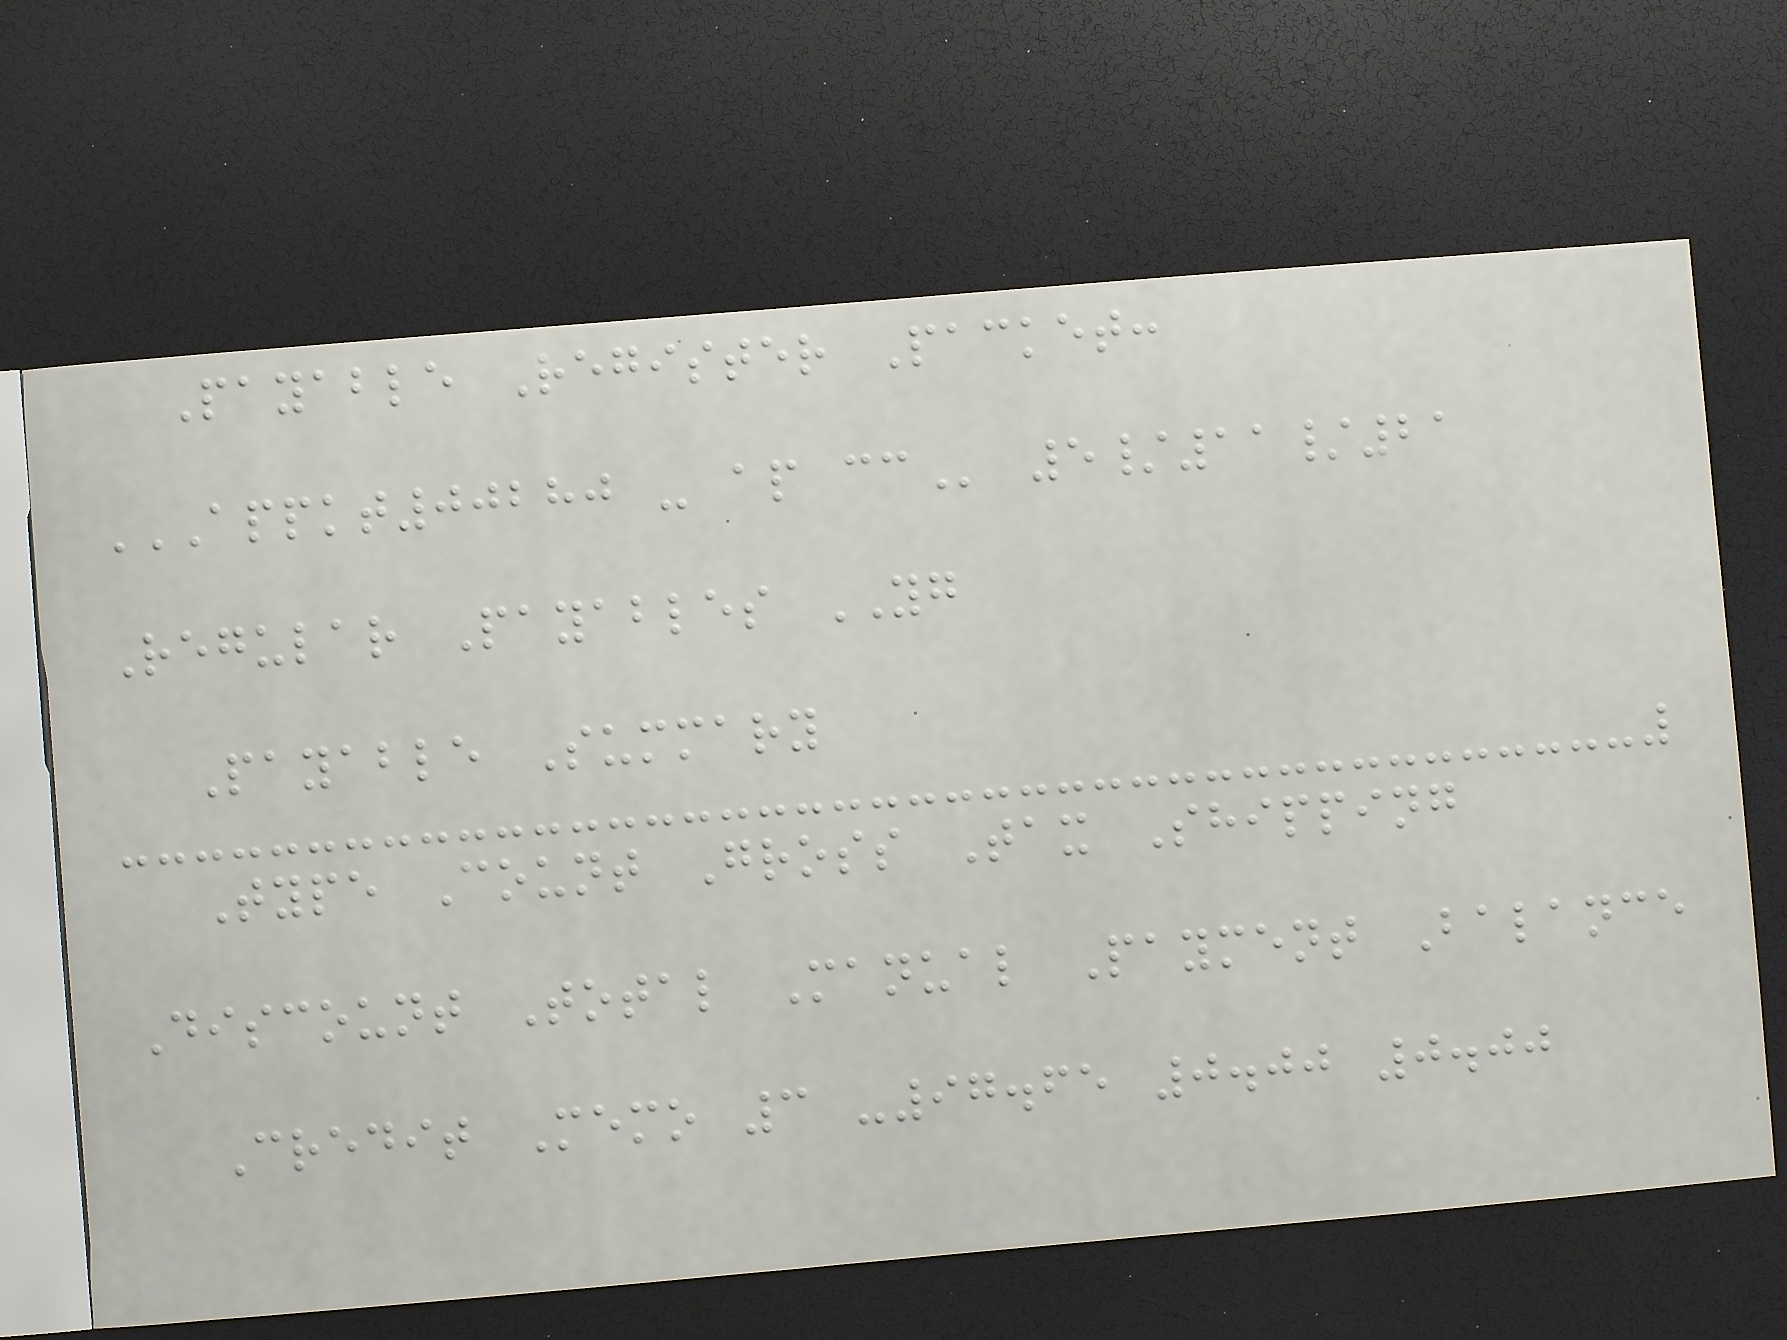Payable Register Packet:
APPKT00280 - AP CC 5/11/21
Regular Payables YG
Payable Summary
Type Count Gross Tax Shipping
Discount Total Manual Payment Balance
Credit Memo 3 -97.65 0.00 0.00
